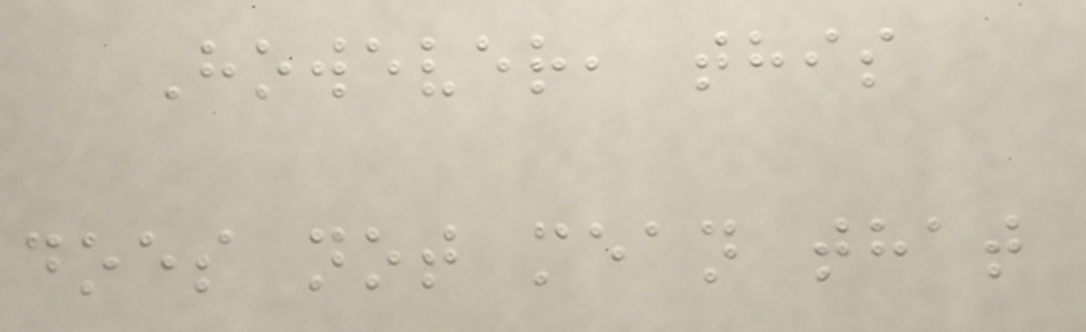However, this
does not mean that
